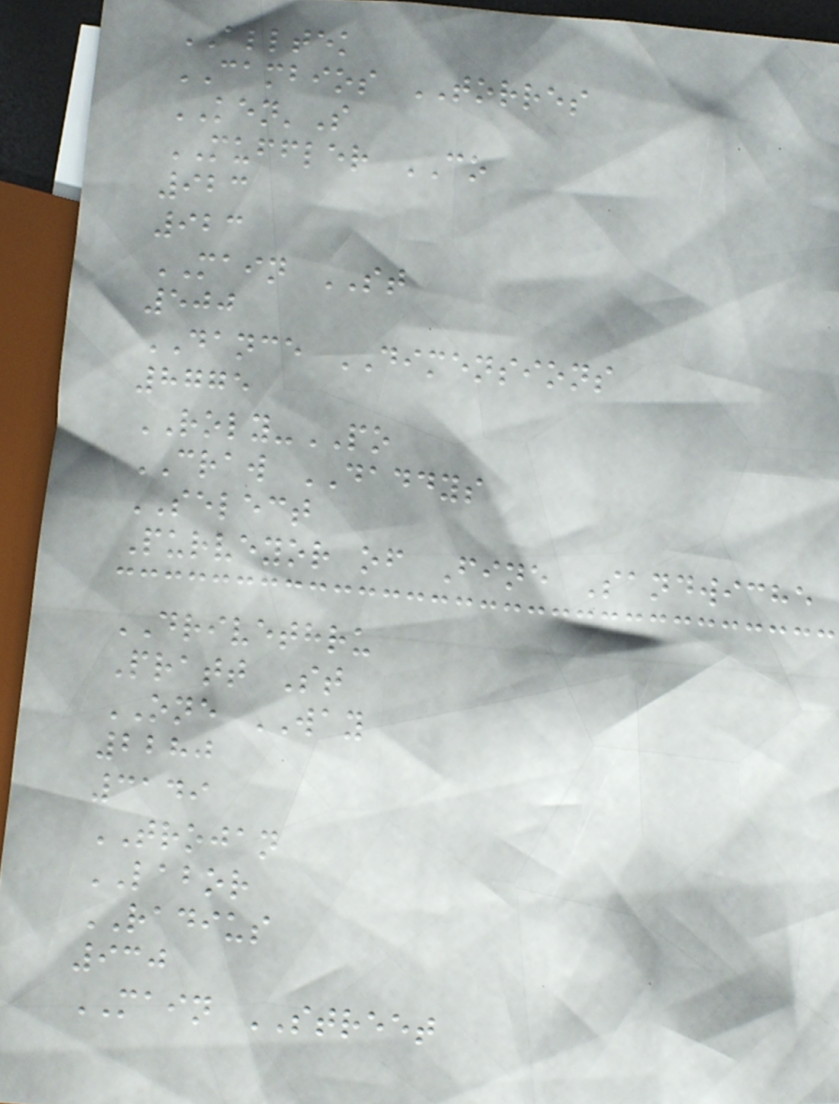ALLTEK
CAMBIOS TORRES
KEN'S
MUFFLER CO
923
923
MAIN ST
500
DANCE DIMENSIONS
8775
ROLY-PO
CRAW DADDYS
SELECT
Purveyor of Fine Sandwiche
DRIVETHRU
Pratt St
ONE WAY
2280
3149
TROJAN
LABOR
RADIUS
930
MAIN STREET
